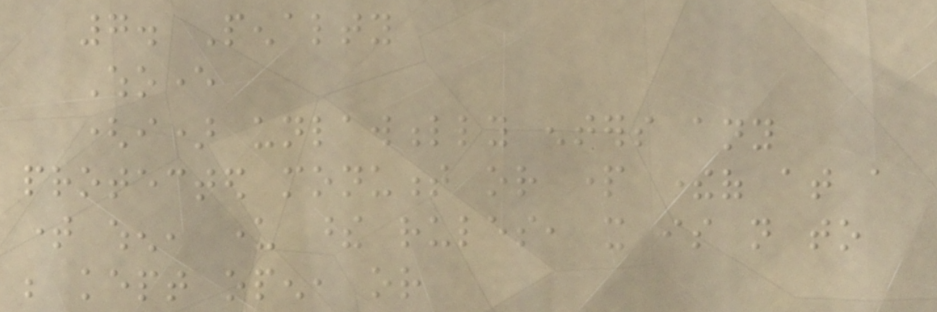7. Penalty
Whoever
(i) unlawfully enters any
protected monument or part thereof at a
time when, under these rules, it is not to
be kept open, or
